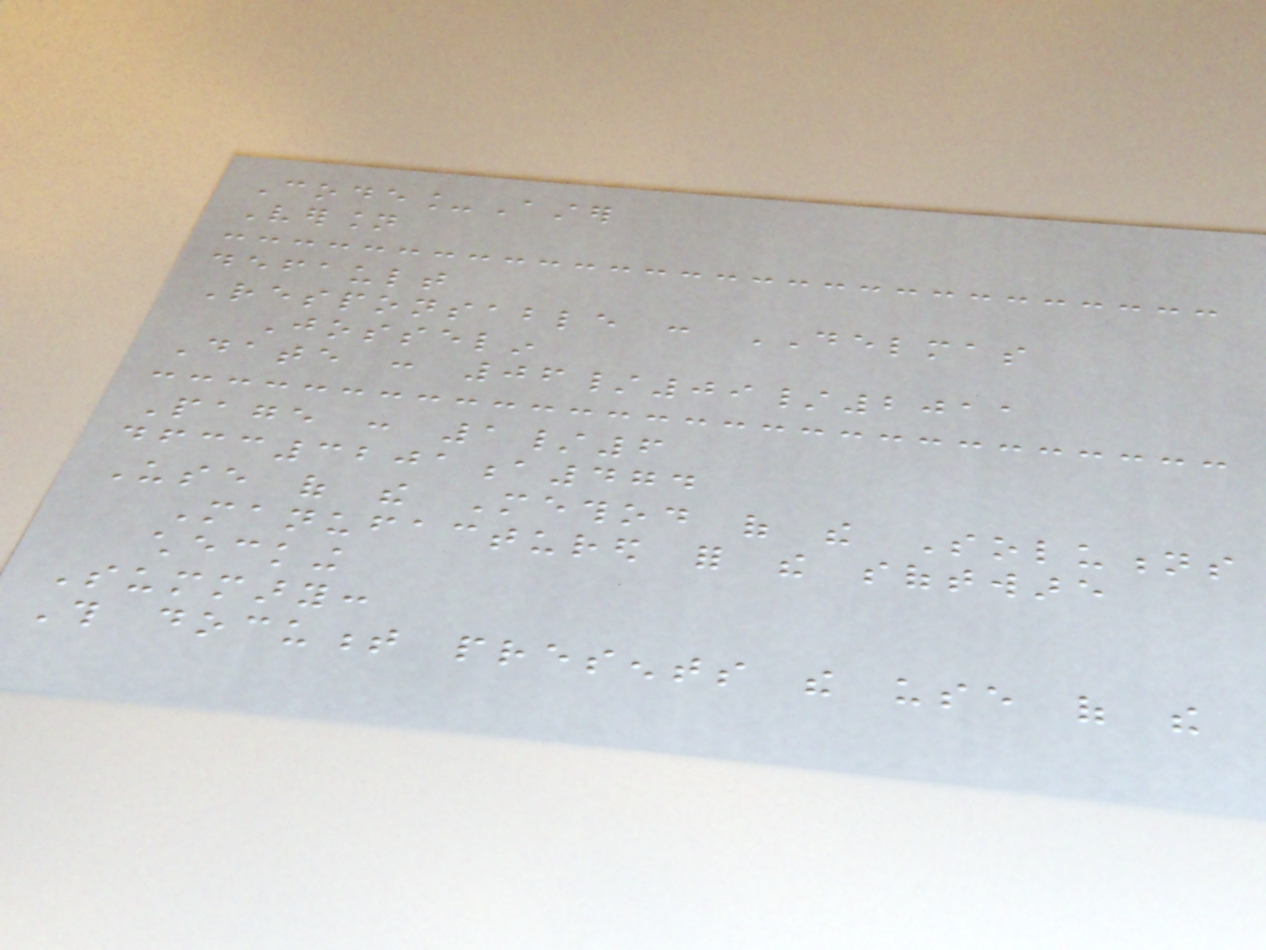Code_Aster
Version
default
Responsable : DELMAS
Josselin
Date : 06/09/2011
Page : 1/6
dfcc3201a474
Use of the Method of the Solutions
Manufactured for the software
checking
Summary:
This document presents the use of the
